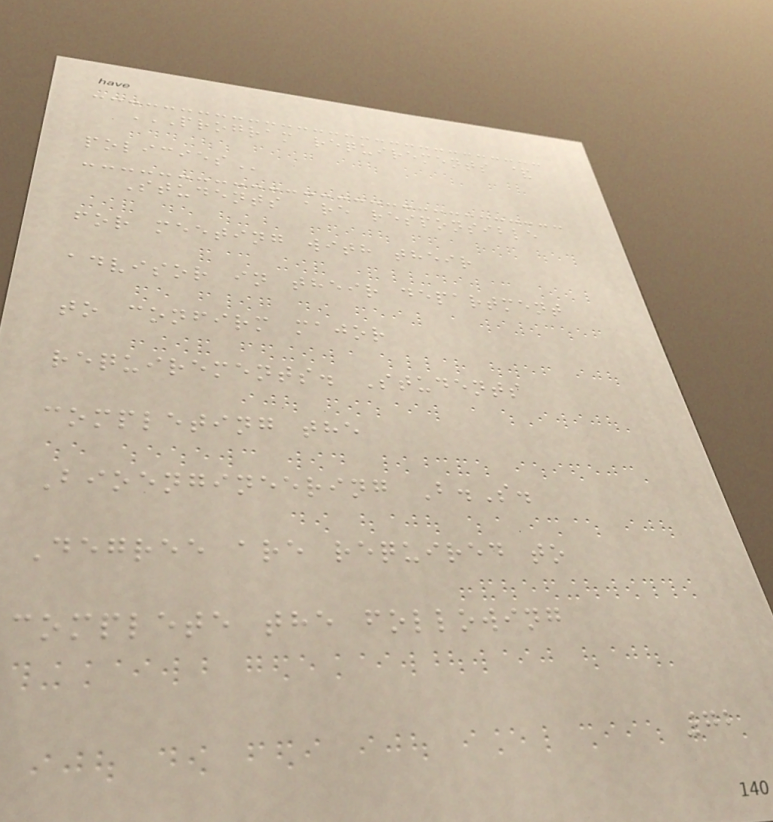PROGRAM REQUIREMENTS &
POLICIES
Students are responsible
for meeting with their
advisor in their department
to confirm major
requirements. Students
completing the
Bioengineering B.S.
Degree are required to
complete the following
72
